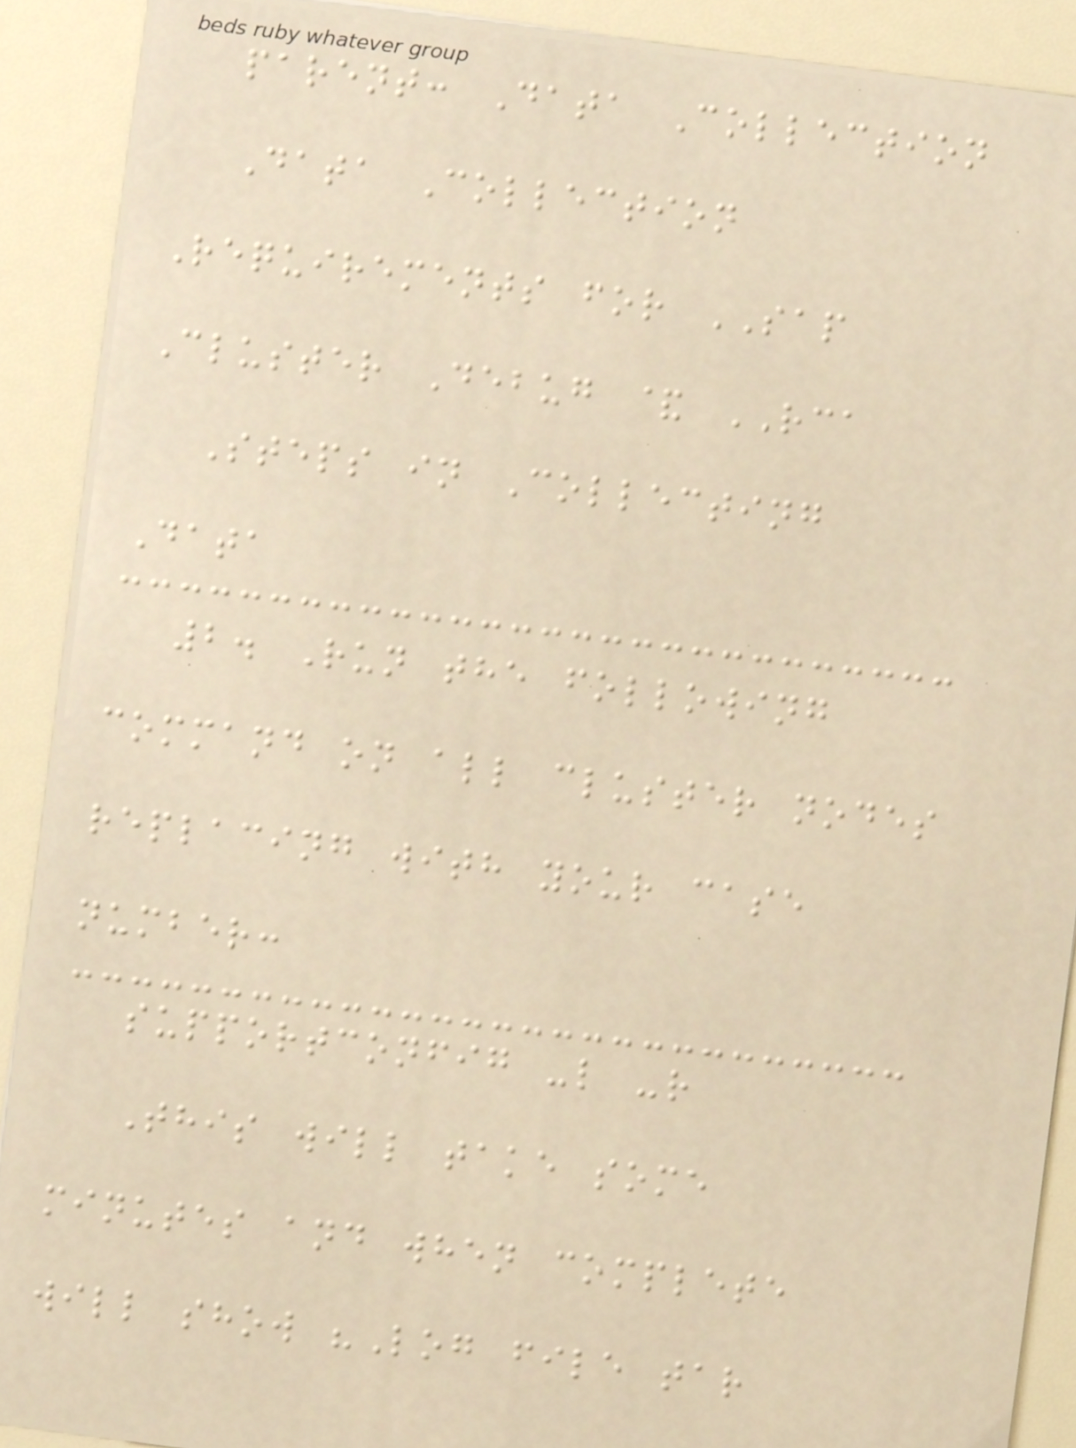parent: Data Collection
Data Collection
Requirements for SAP
Cluster Debug & RCA
Steps in Collecting
Data
2. Run the following
command on all cluster nodes
replacing with your case
number:
supportconfig -l -r
This will take some
minutes and when complete
will show "Log file tar
